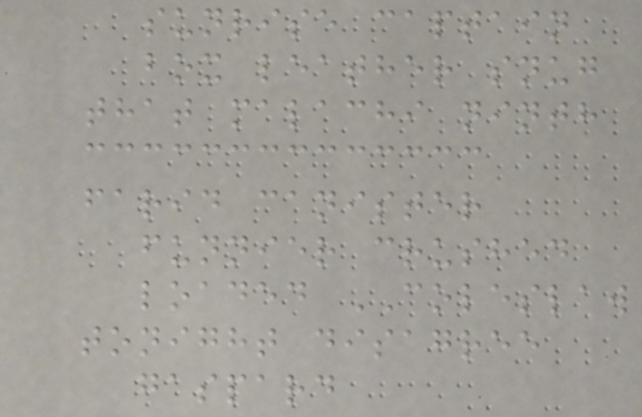sunrise captain
box leather snug
that malachi ninth
farid canister
funnier crushed
loaded COLESLAW
tonight disagree
gaspard
